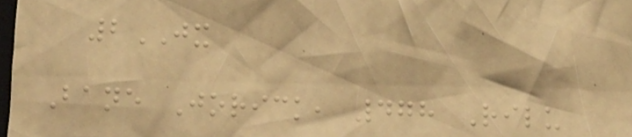2JX
Bane Jorick, 478 Rilu
